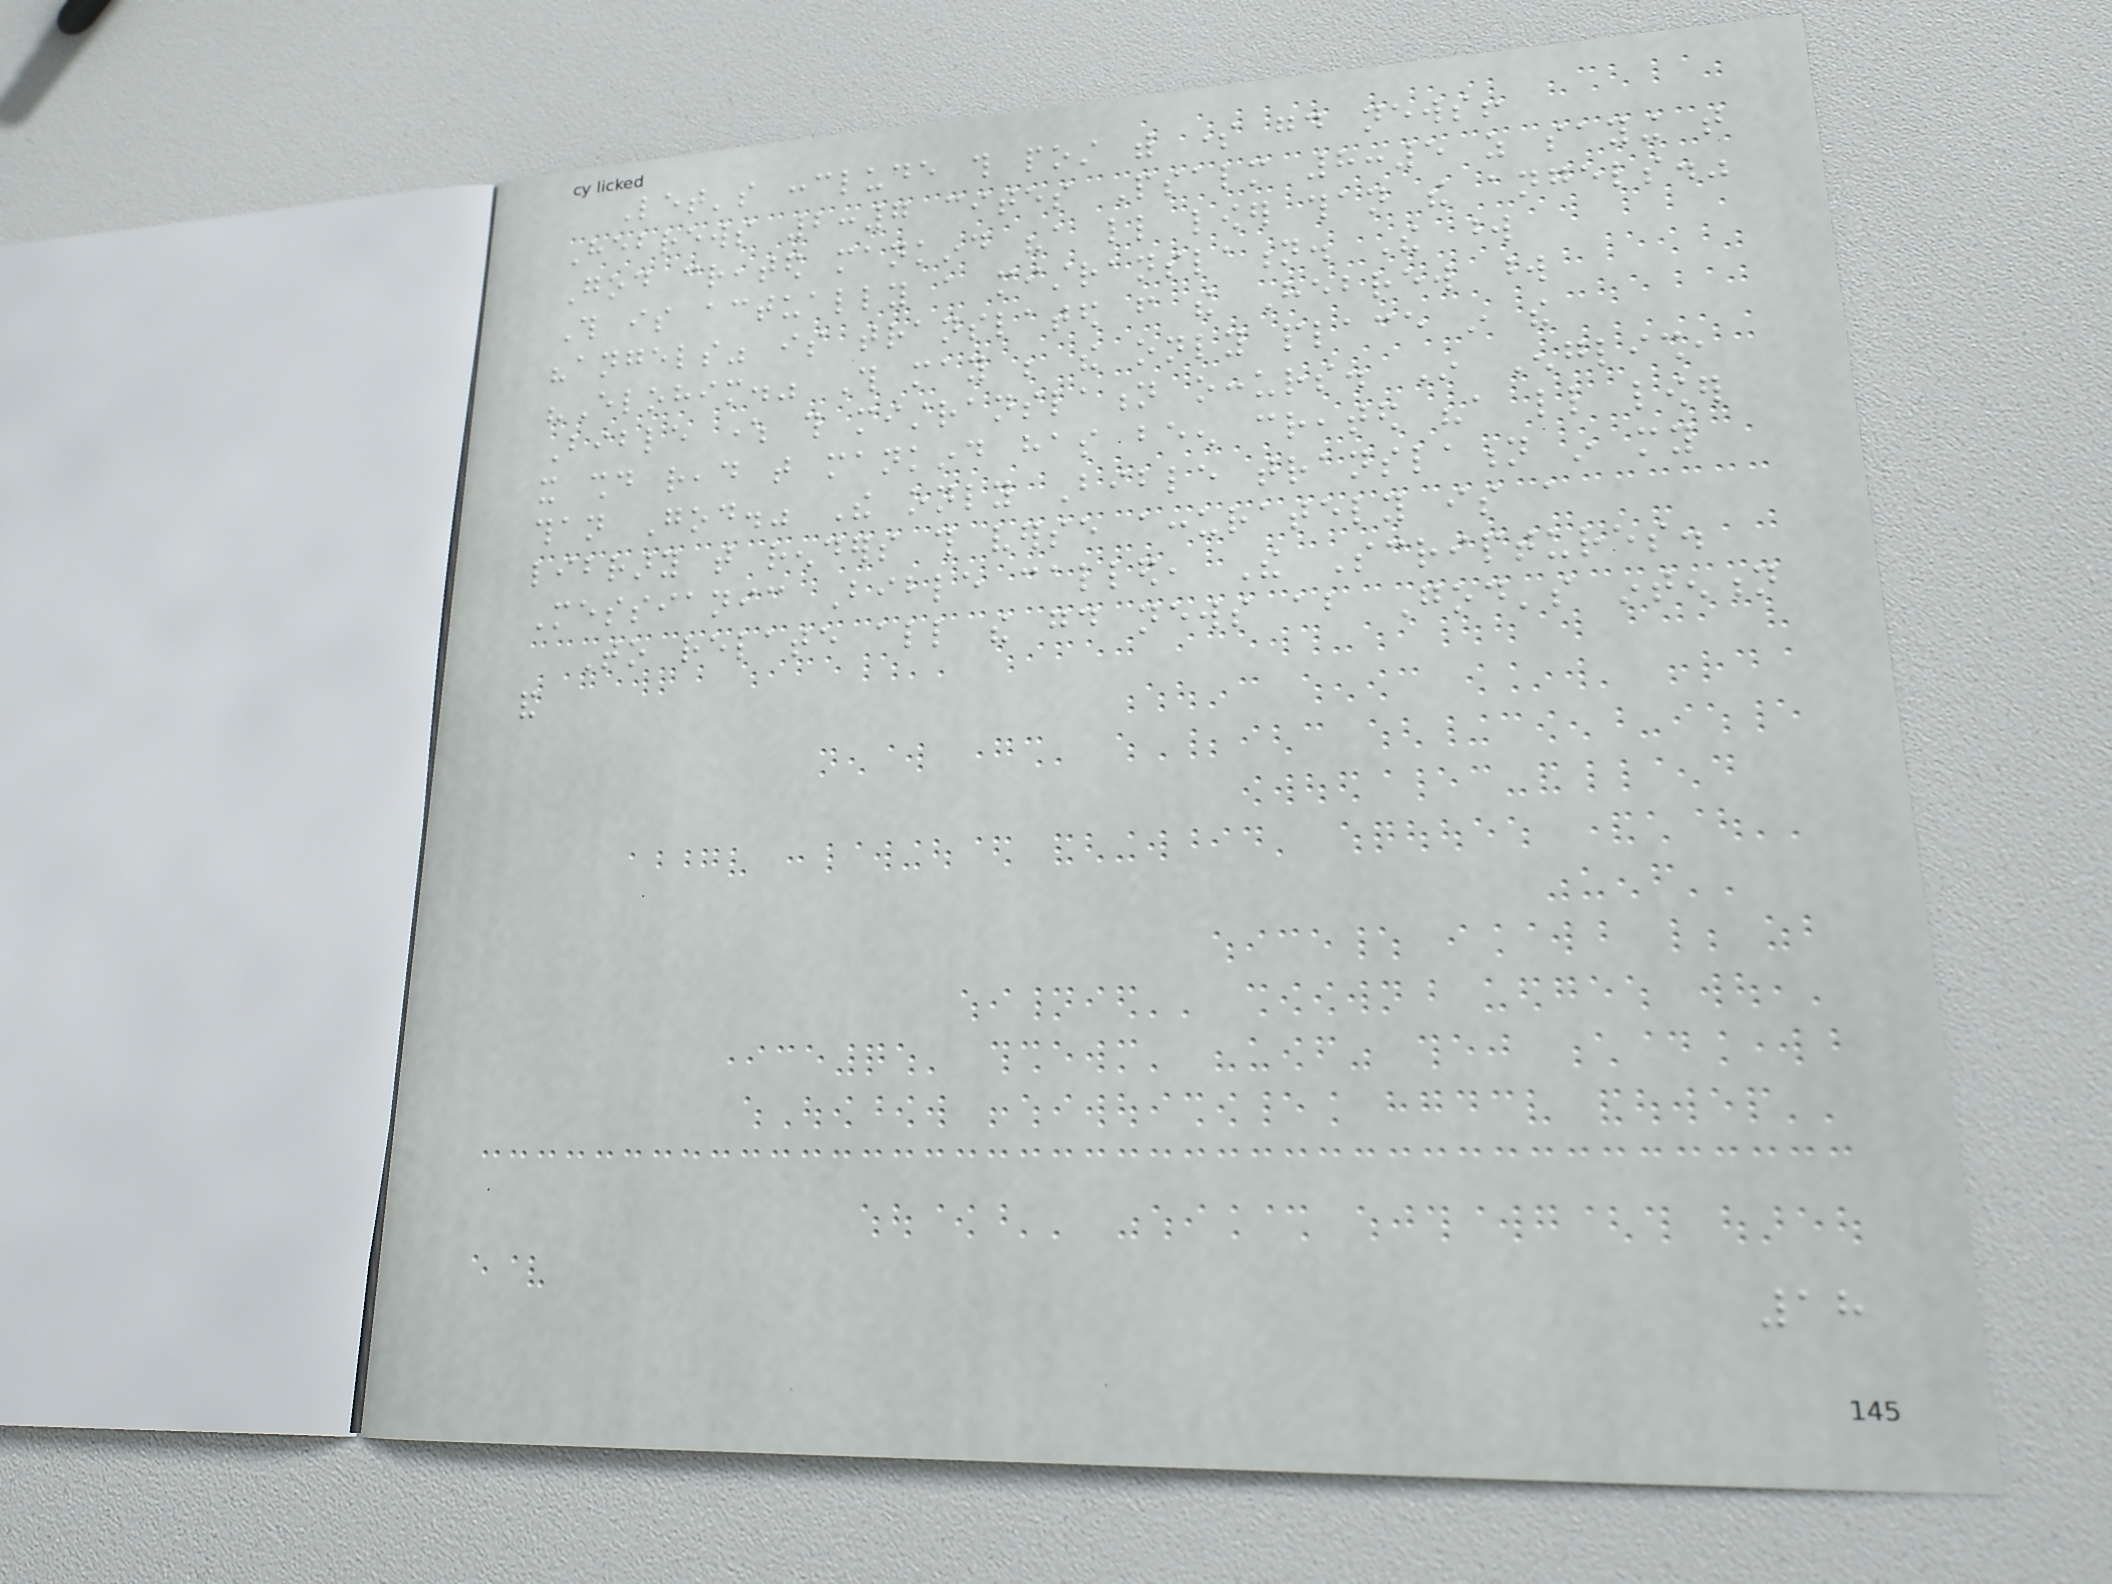Let's conclude this post with some good news!
Hebrews 2:7 cites Psalm 8:5 as saying that
God created mankind "a little lower than the angels."
This is actually a mistranslation. The word
"angels" is translated from the Hebrew word
"Elohim." This may be the only place in the
Bible where this mistranslation occurs. In English,
it should read that mankind has been created "a little lower
than God." The only Bible translation in my
library that renders this verse accurately is a
Messianic Bible called, The Scriptures.
To relate all the good news about God's intention
and
18
